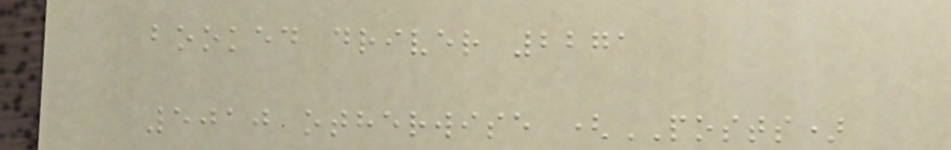booked driver 2271
5010 otherwise (POSTS)
